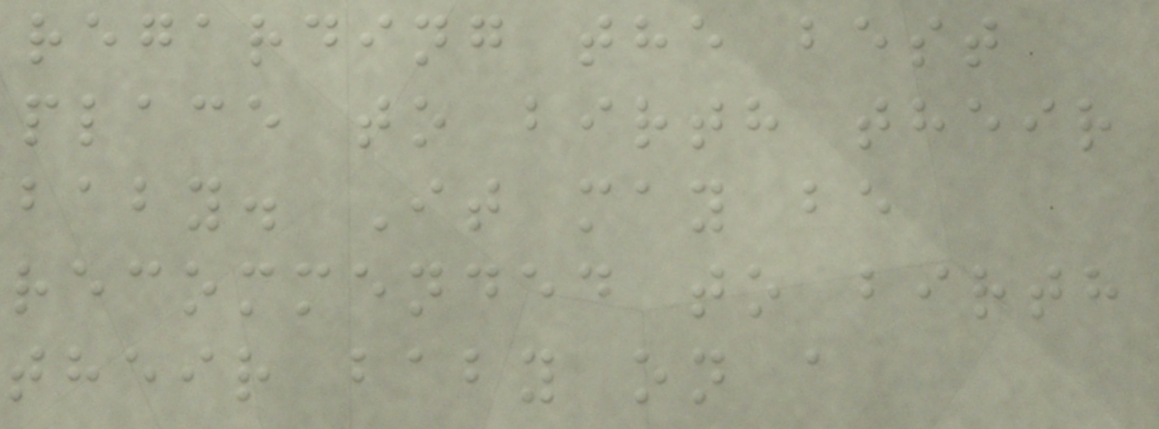regarding the best
place to birth their
baby. It may be
recommended to birth
their baby on a
